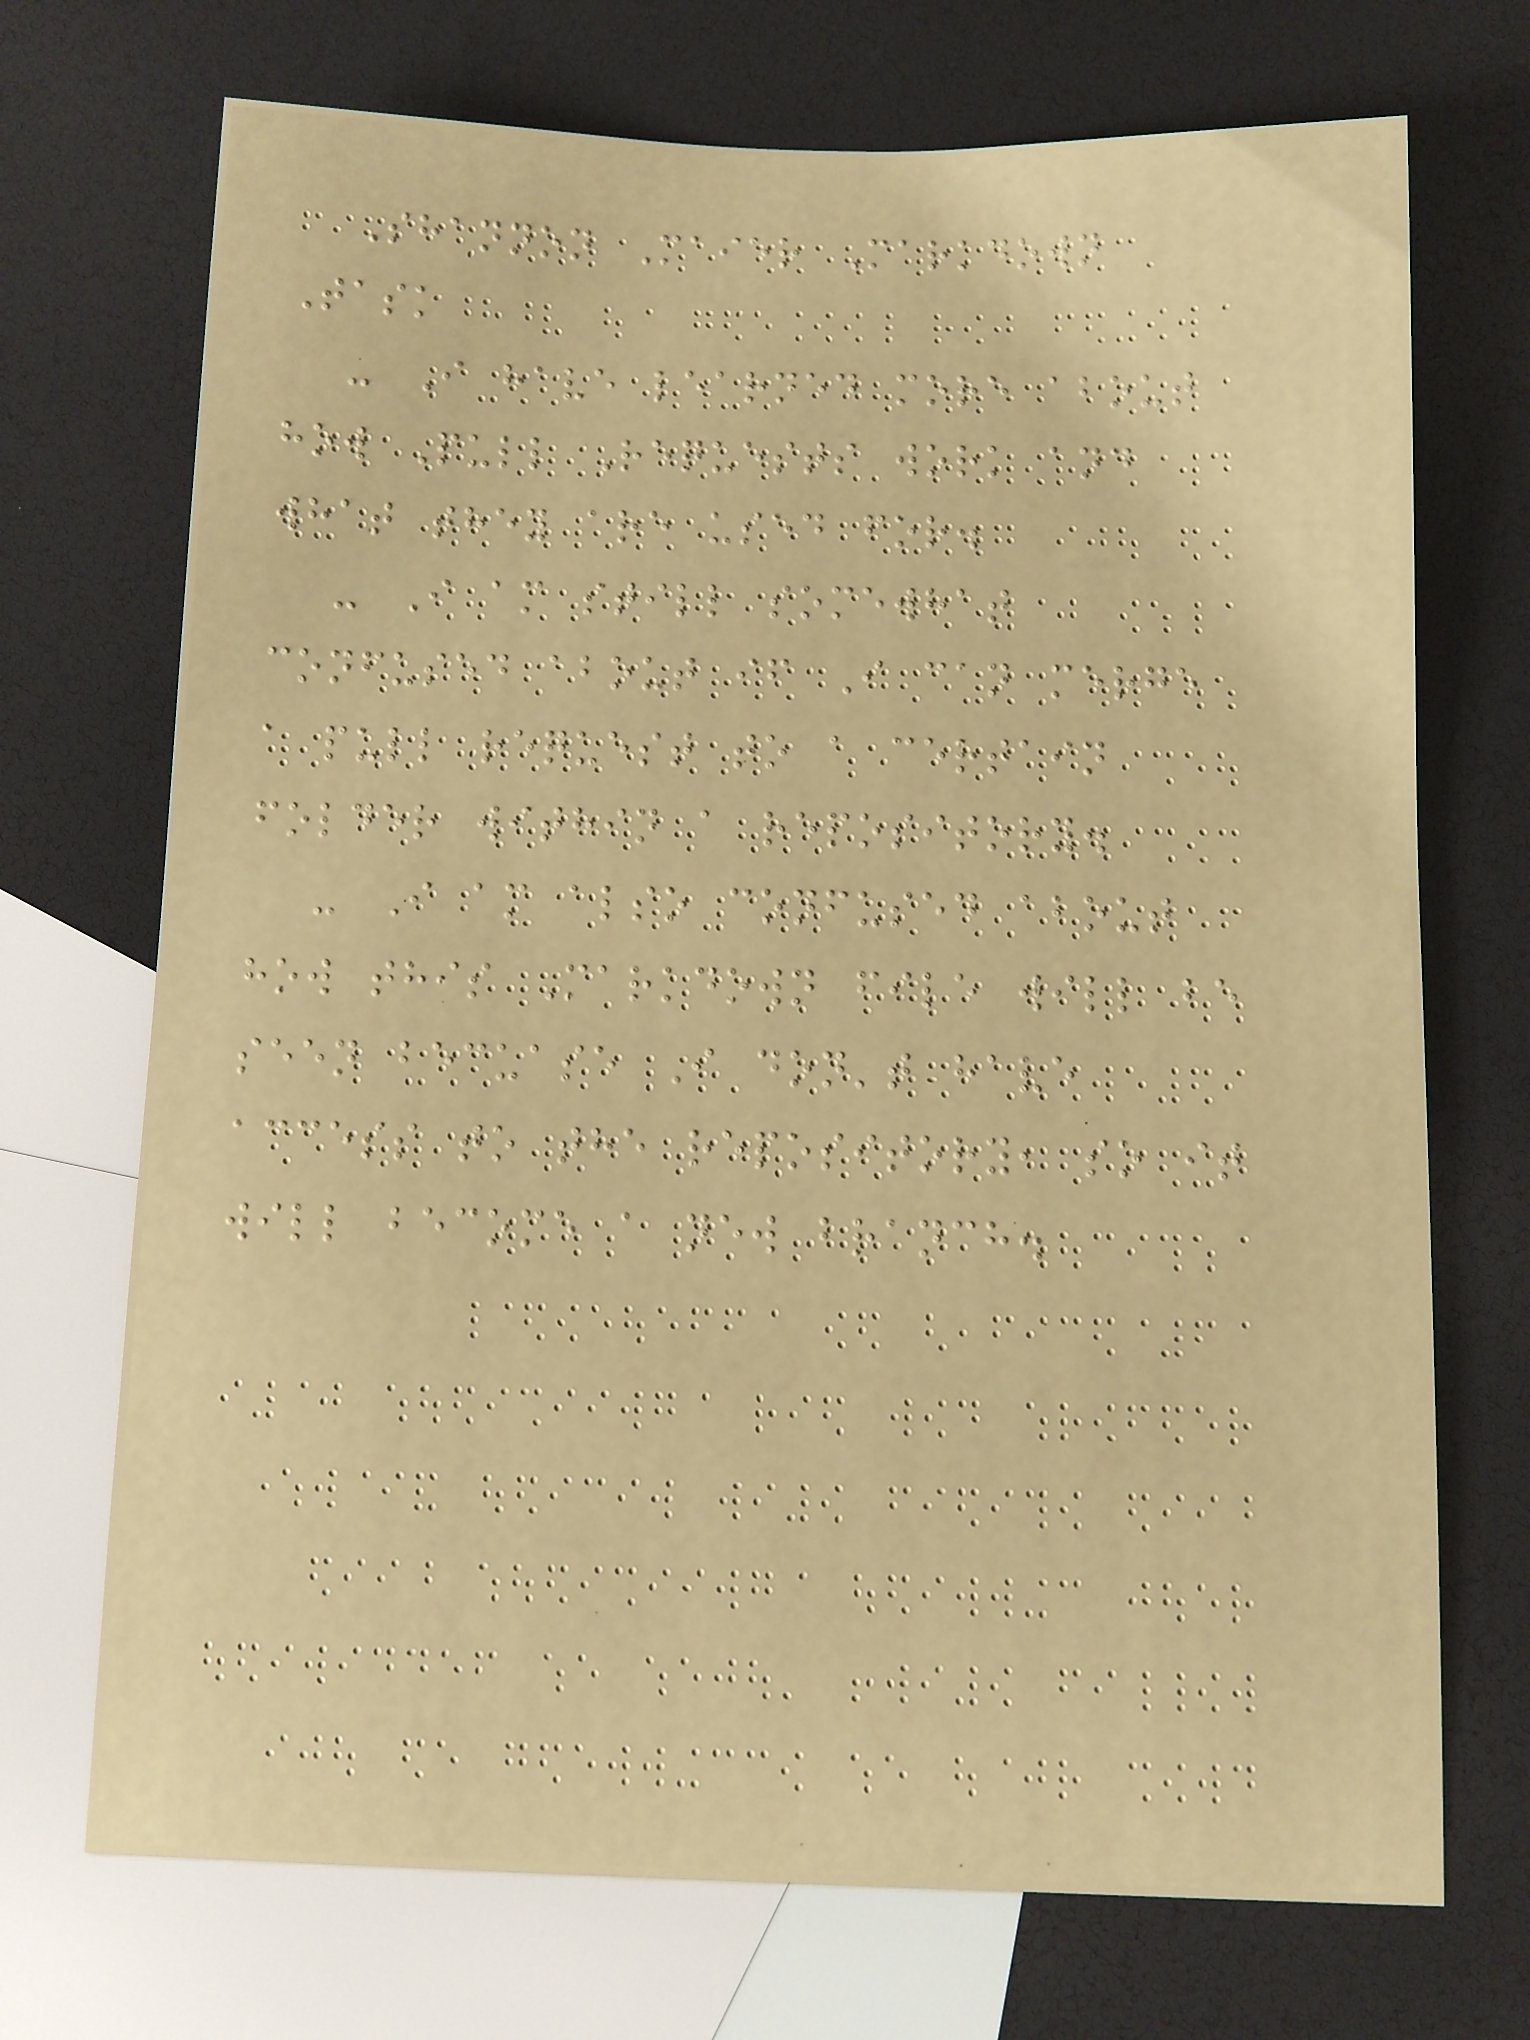Shannon Maier Markdown
Task
- I have learned more about
how Pull Requests work and
what they are used for.
- I am still somewhat
confused about if I can merge
a pull request to a certain
folder within a repository.
- I am also confused about
how this Markdown file will be
seen becuase I don't have
access to the repository, so it
will become a new branch.
